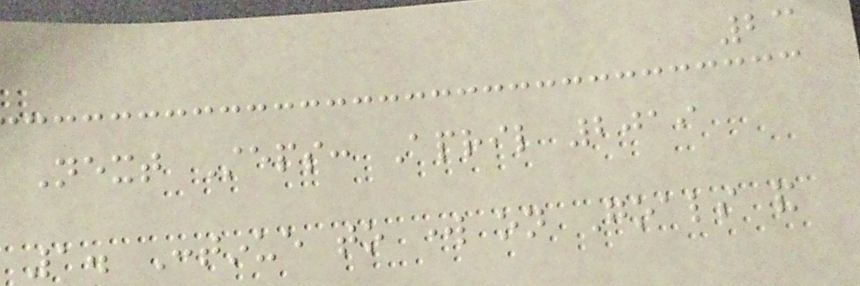23
Next Steps: April 2019
1. Continue to work on Goals and
